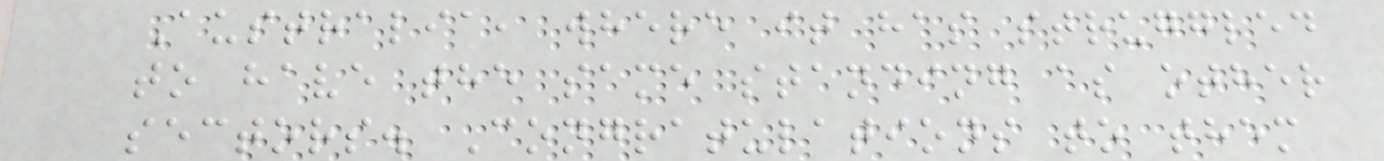Australia, where it has struggled
to have the same standing as other
sectors. Congratulations to them
